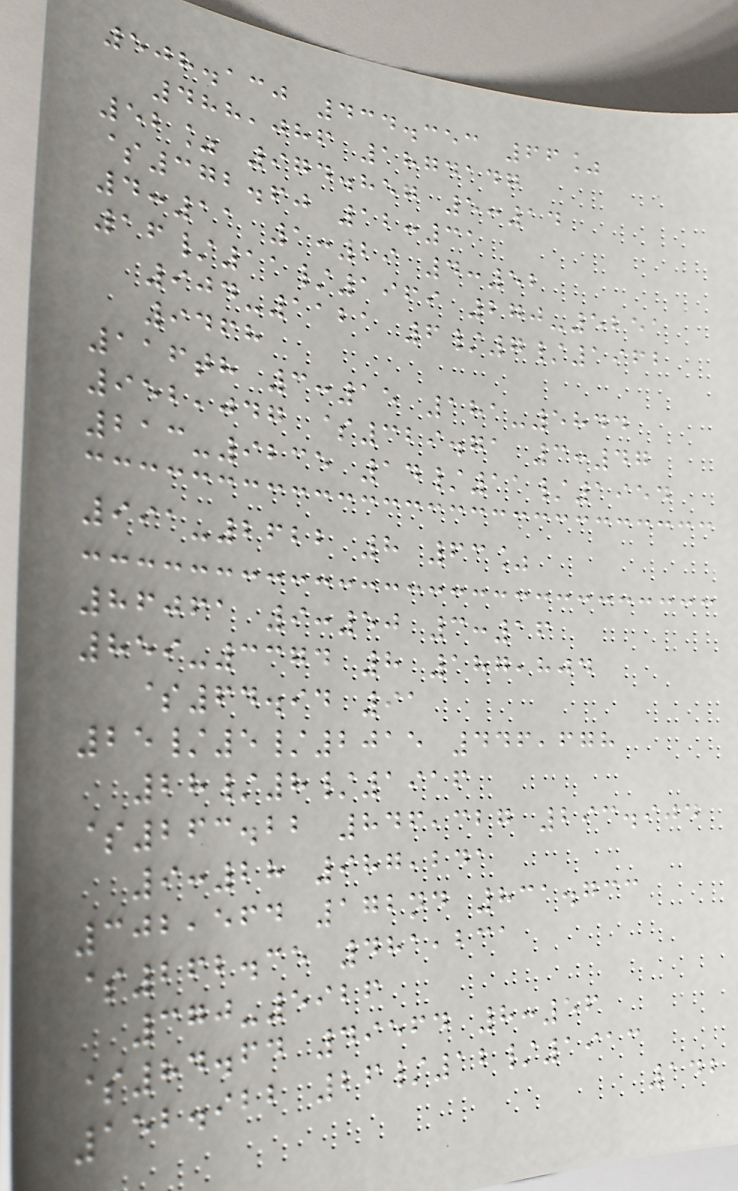508.130 434.353 66%
488,086 1874147
52% 974.857 5:14
$372.60 12:31
4:11 1:29 4:52
16/11/1969 270-5251
904-1121 6/7/1962
9468
116th 3:15 181-5844
952,047 $329.71 3:47
213-9235 14/11/1954
991-2622 8 63%
86061 9:50 3:16
859-3374 8 187,804
$64.94 91
25/5/2015 446,678
28/8/1916
$263.22 846,327 293.904
9:28 987,241
302,564 172nd 831.733
$262.35 481,231
370-5926
$84.64 49564 8:56
152.922 26/12/1913
142
